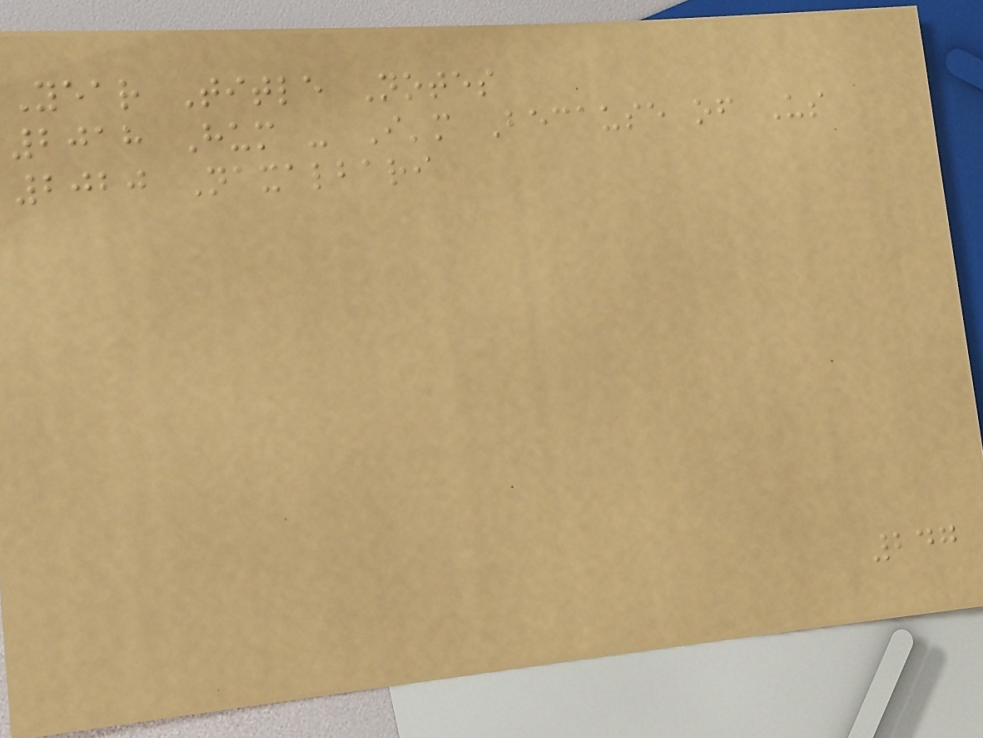Year Title Notes
2018 Hum - I'm Because of Us
2020 Naxalbari
247
